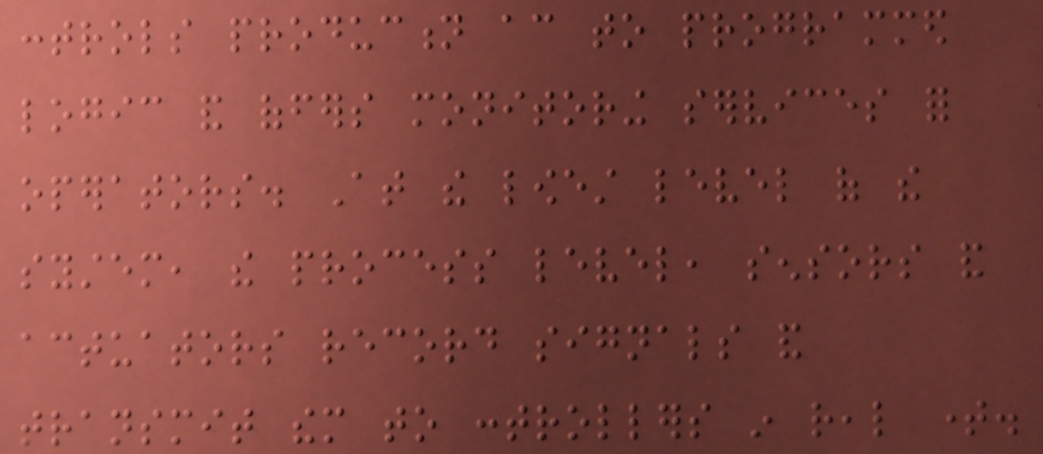controls production according to programmed
logic and offers monitoring services for
operators. At the lowest level of the
system, the process level, sensors and
actuators record signals and
transmit them to controllers in real time.
